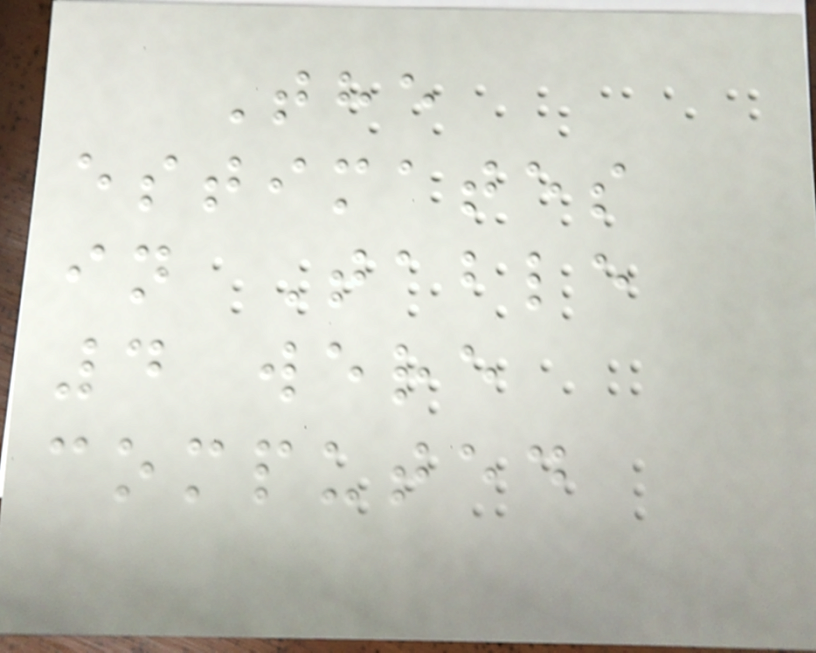The
estimates
in Table
4 were
computed
